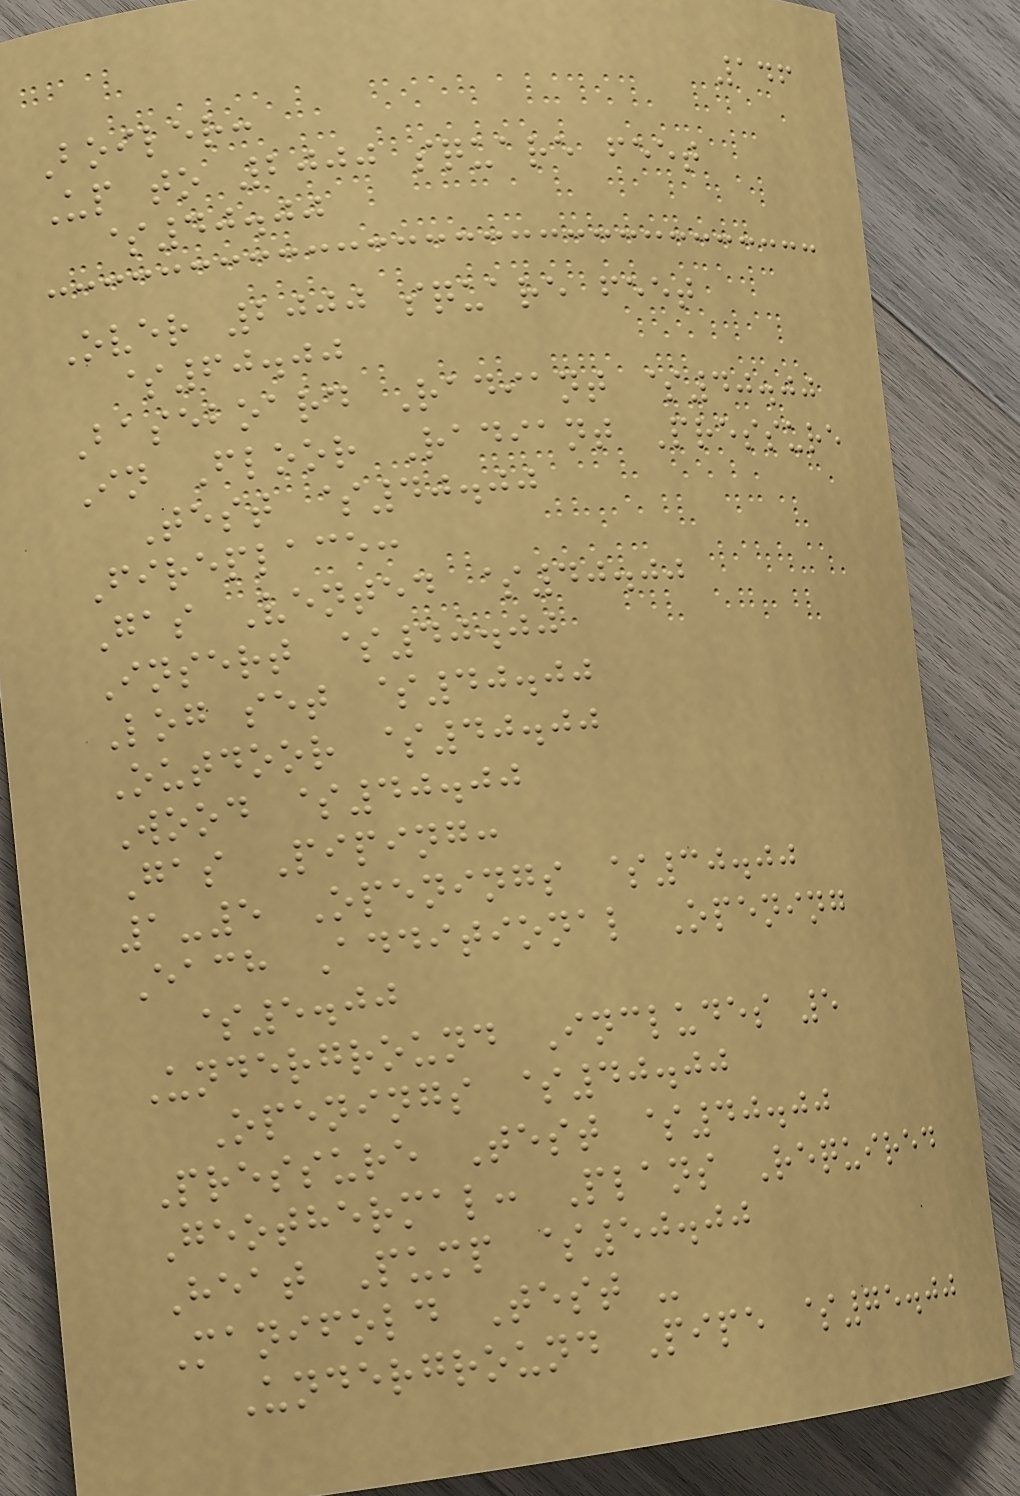146
Boiler:
Up to 2000 square feet
$40.00
Over 2000 square feet
$60.00
Baseboard Radiant $40.00
In Floor Radiant Pressure
Test $40.00
Fireplace:
Gas Vented $40.00
Insert $40.00
Log set $40.00
Outdoor $40.00
Wood $40.00
Gas Piping:
1-5 Openings $30.00
Each Additional Opening
$5.00
Underground Includes 5
Openings $40.00
Pressure Test $40.00
Geothermal: Plans Required
Heat Pump $50.00
Manifold Test -
Underground Pipe $75.00
